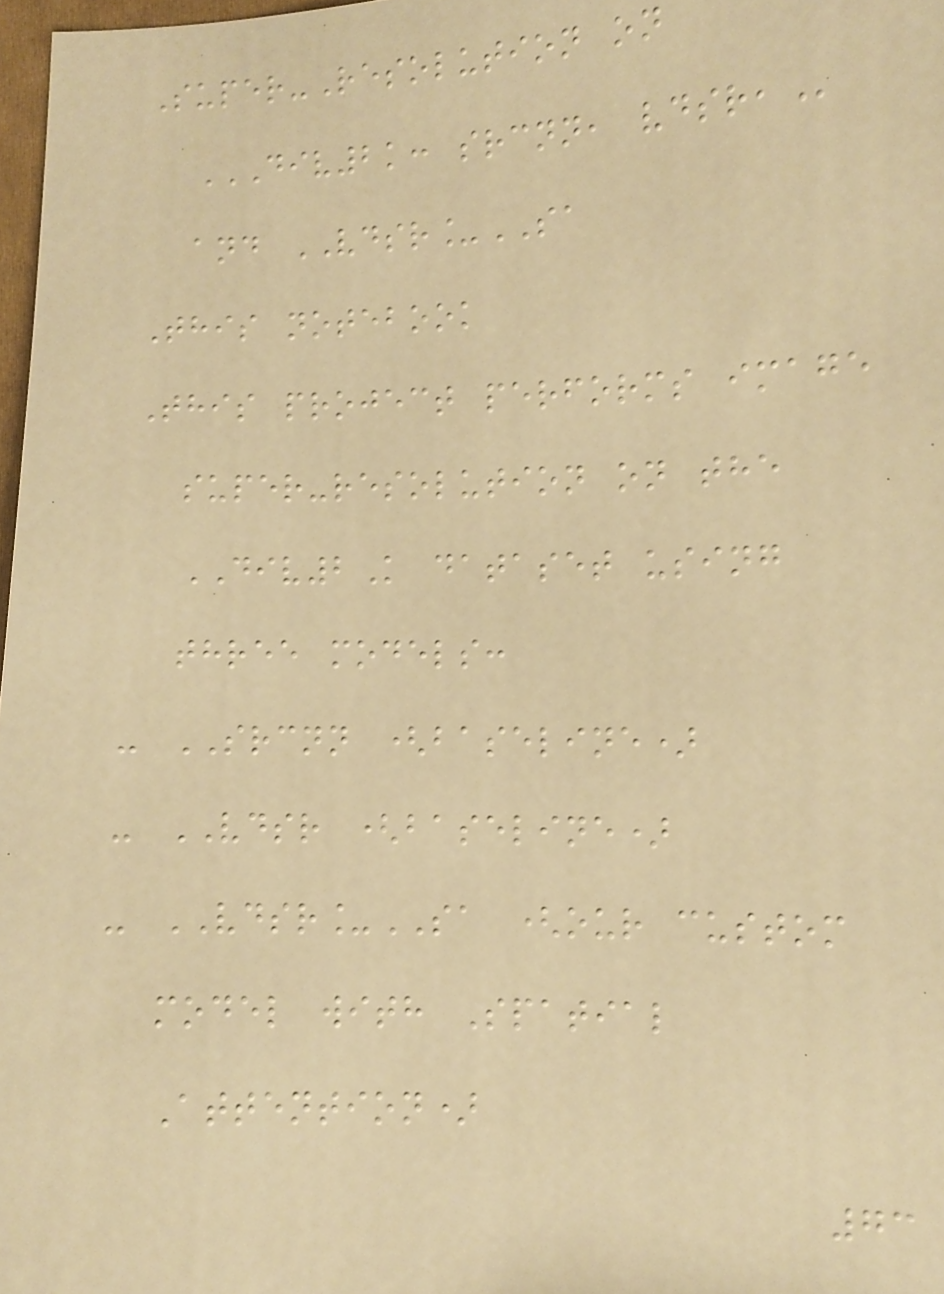Super-Resolution on
DIV2K: SRCNN, VDSR,
and VDSR_SA
This notebook
This project performs image
super-resolution on the
DIV2K dataset using
three models:
- SRCNN (baseline)
- VDSR (baseline)
- VDSR_SA (our custom
model with Spatial
Attention)
73
